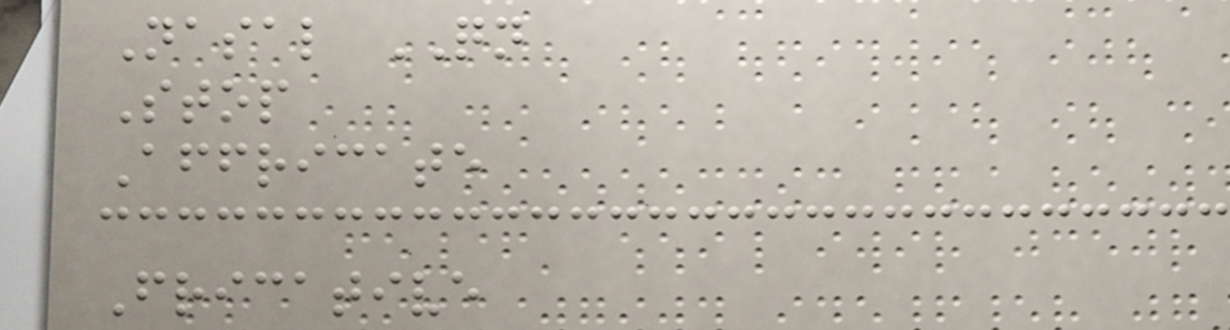Nasal QN
Stop
Affricate
Fricative
